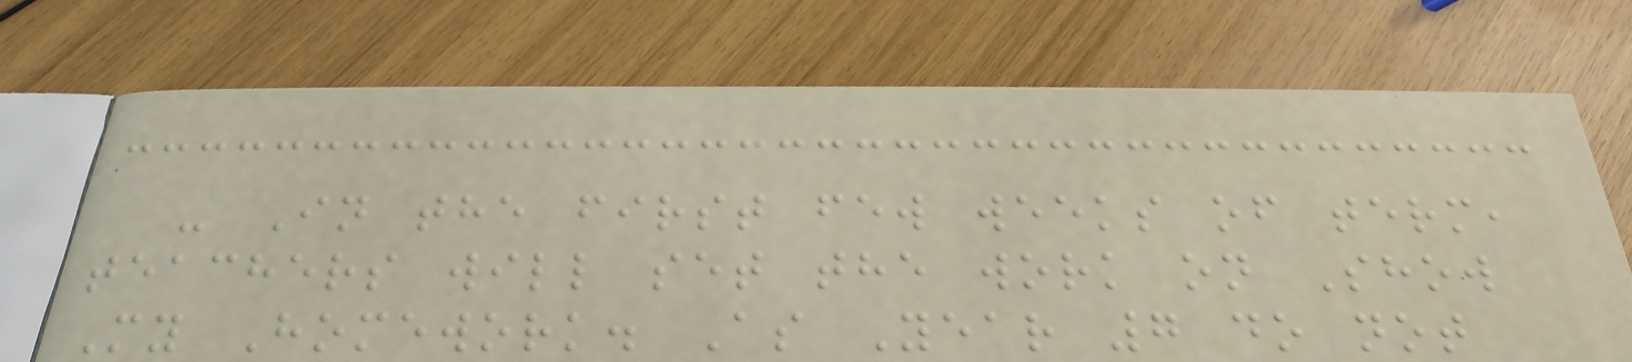- In the first few weeks of term,
teachers will set the work on Show
My Homework. As Year 7 do not
